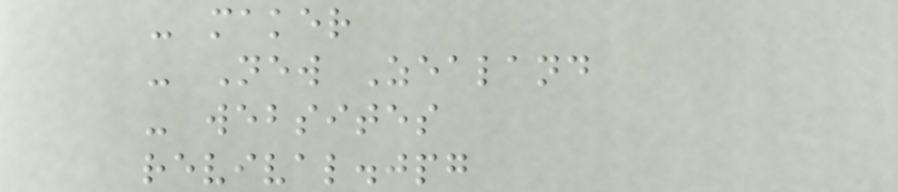- maker
- New Zealand
- websites
revival.jpg
